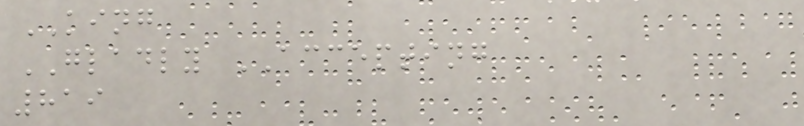KING
GLADLY ACCEPTING
819
